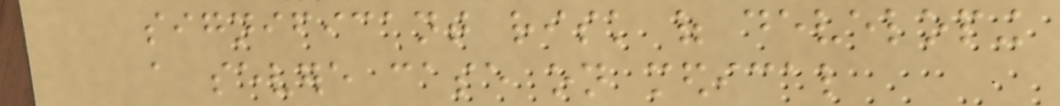significant risk of developing
a severe case on medical
